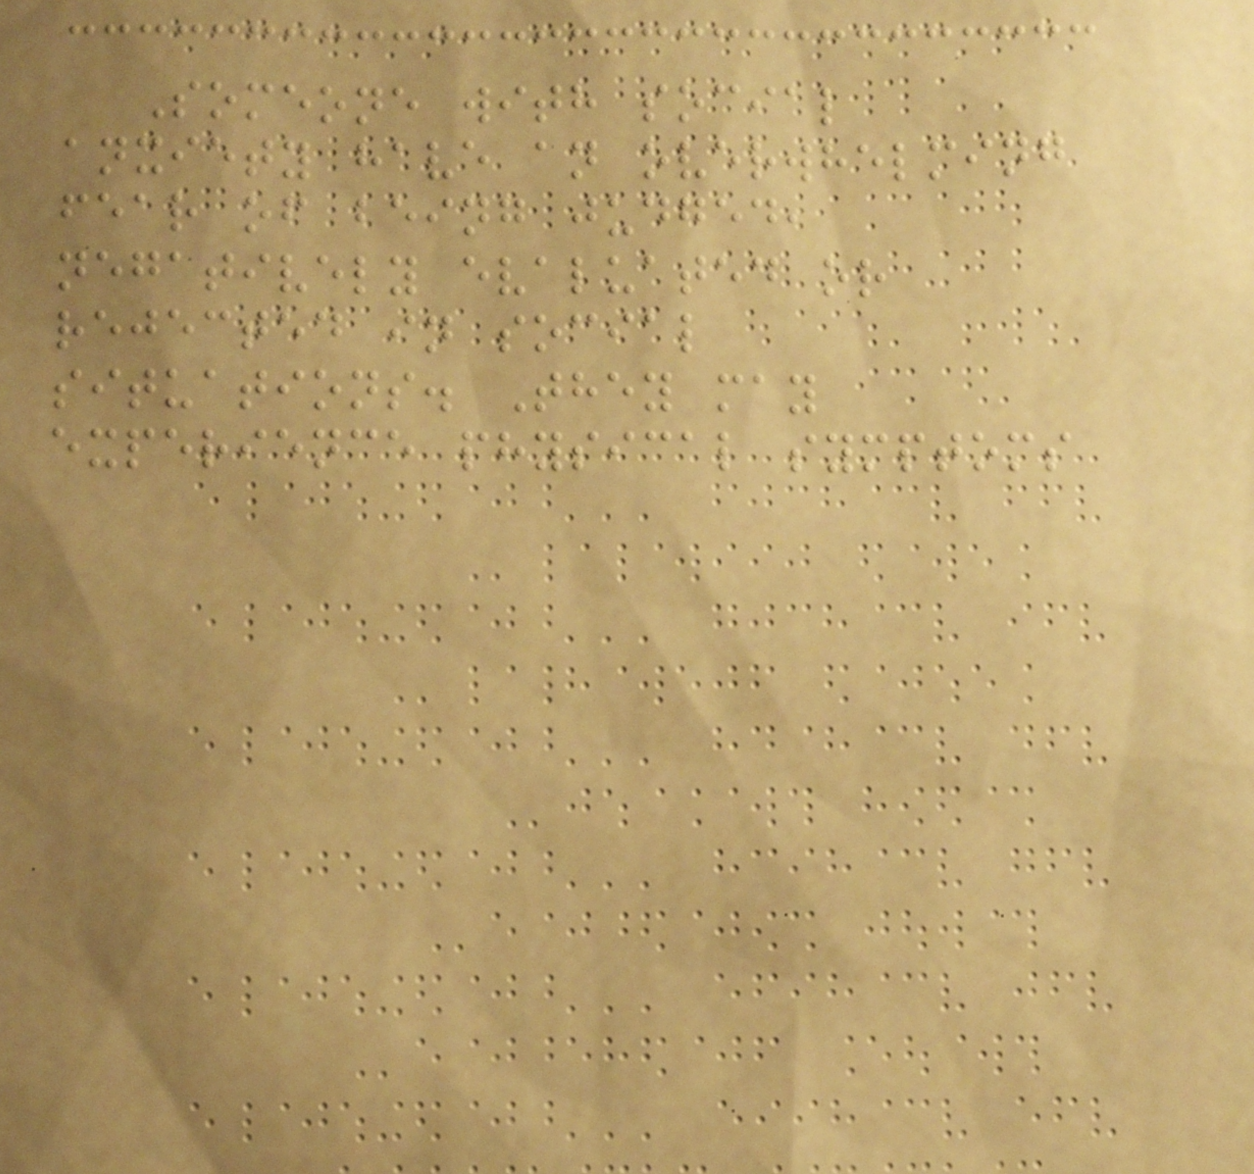Someone with social
anxiety have an overwhelming
fear of being judged,
negatively evaluated or
rejected in social
situations. They may
experience physical symptoms
